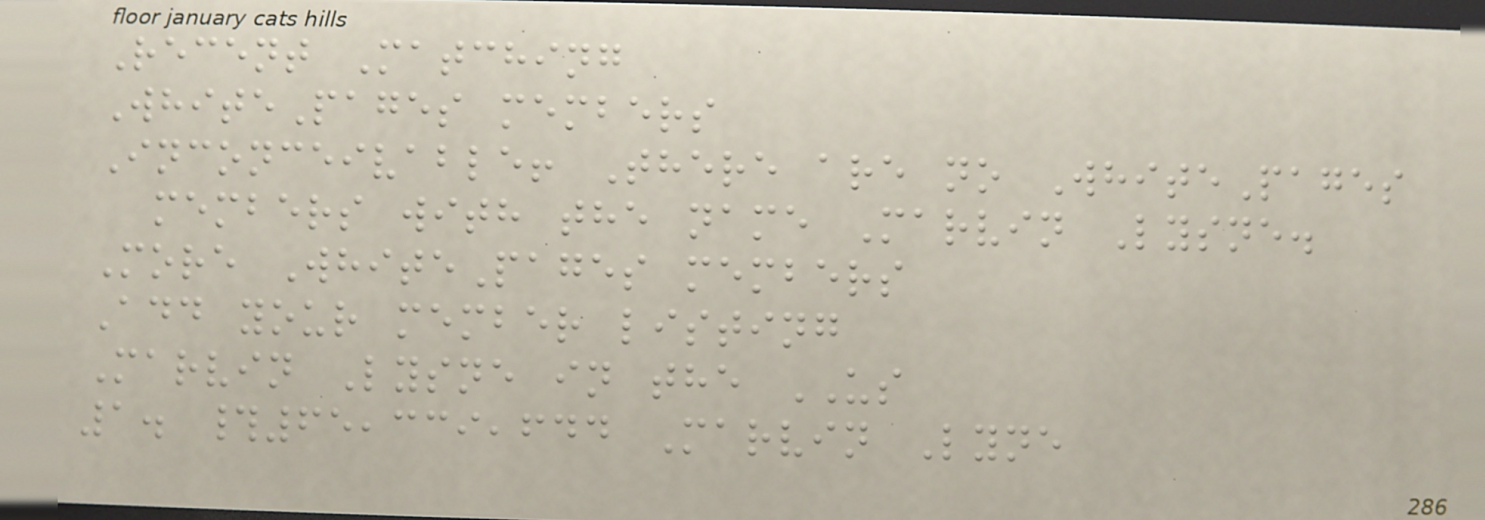Recent Matching
WhitePages members
Inconceivable! There are no WhitePages
members with the name Marvin Lysne.
More WhitePages members
Add your member listing
Marvin Lysne in the US
1. #65,339,644 Marvin Lyne
